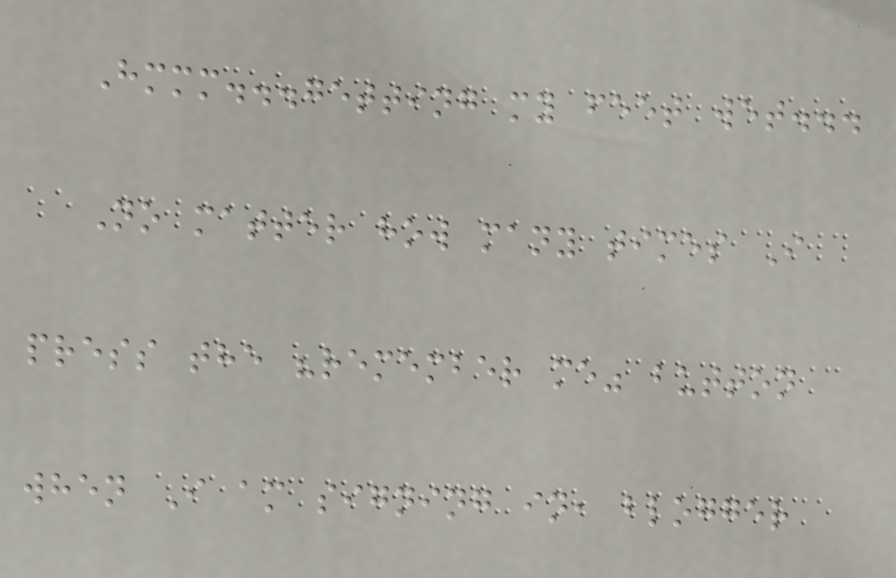Hmmm...getting my feet wet...
No matter how many times I
press the "remember me" button
when I am signing in, blogger
